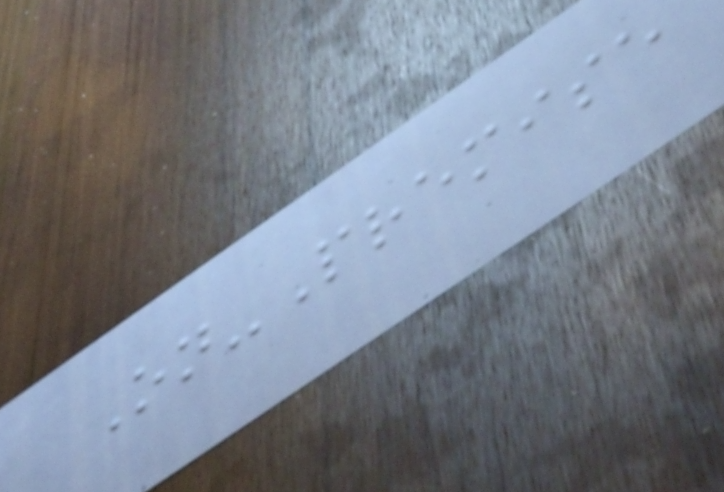On-Premise
